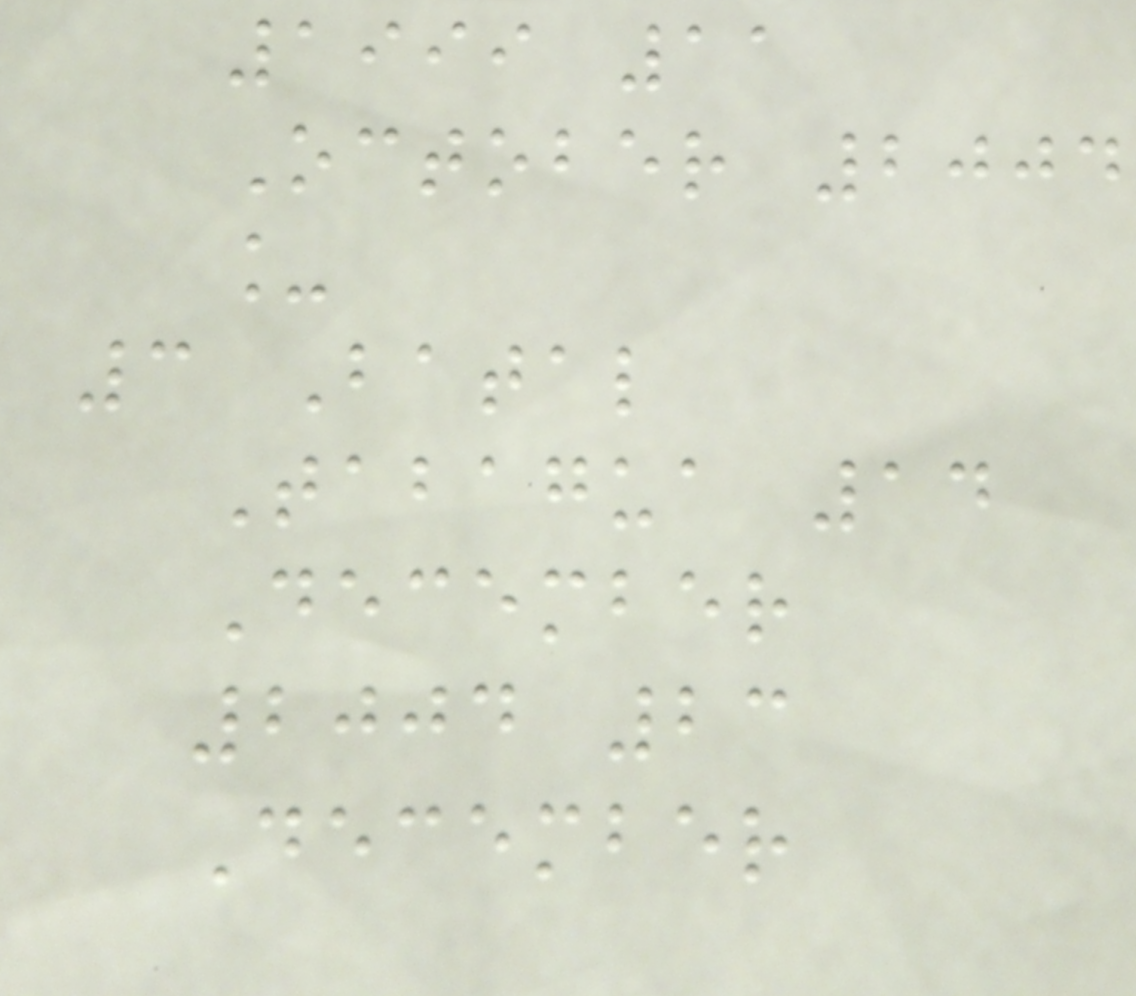1999 11
October 2004
_
3 Batal
Tabagua 14
December
2004 23
December
